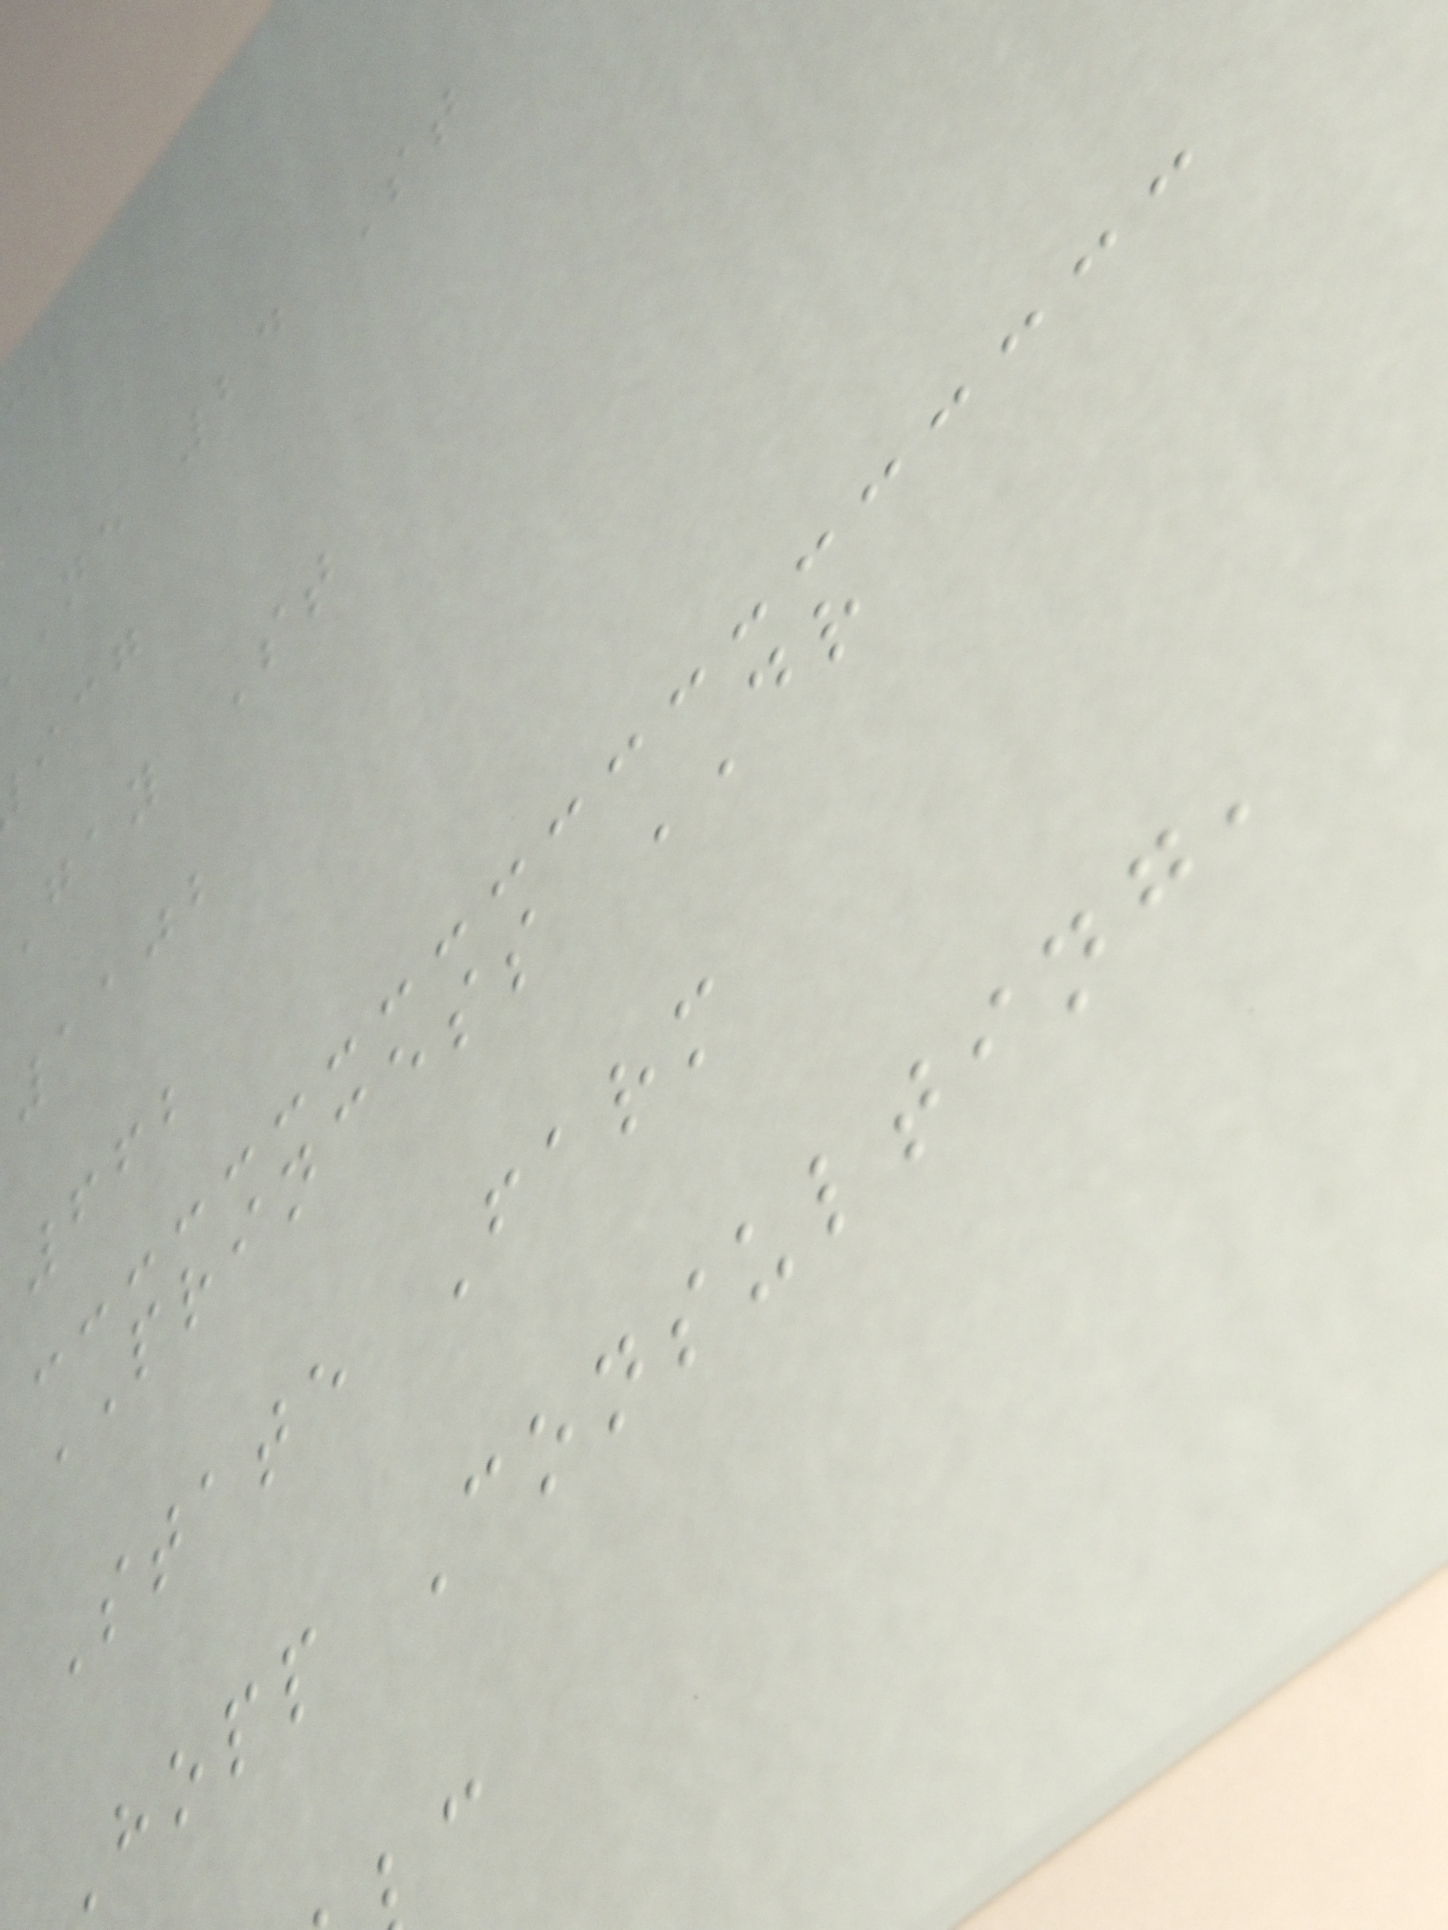ne 24 St
Gay St
1102
662
PRINCESS DR
State Farm
Hopp Consulting,
